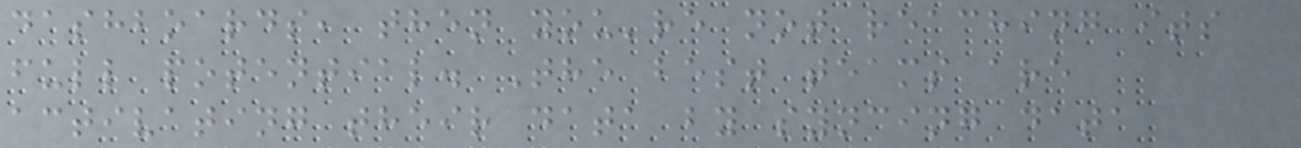dashboards, then you're not reaching its
full potential. The best teams are
activating their data by syncing data
